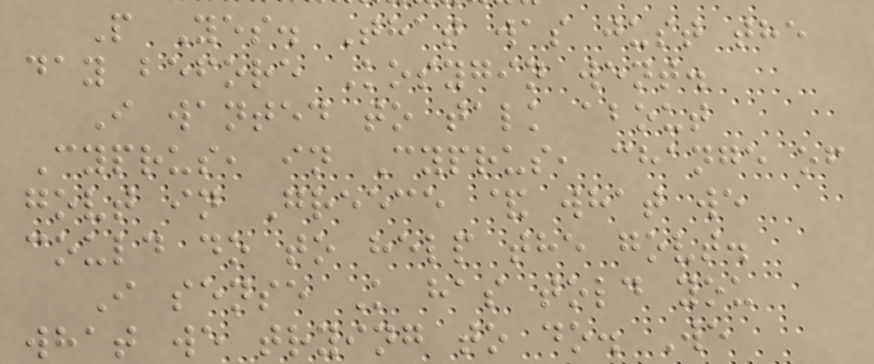P Yes. That was just the
day before Kosygin went.
I wanted to talk about
Cyprus, in Cyprus, change of
govt in Greece & what we
could do to help the govt.
I sense K has told you
what we trying to do. We
